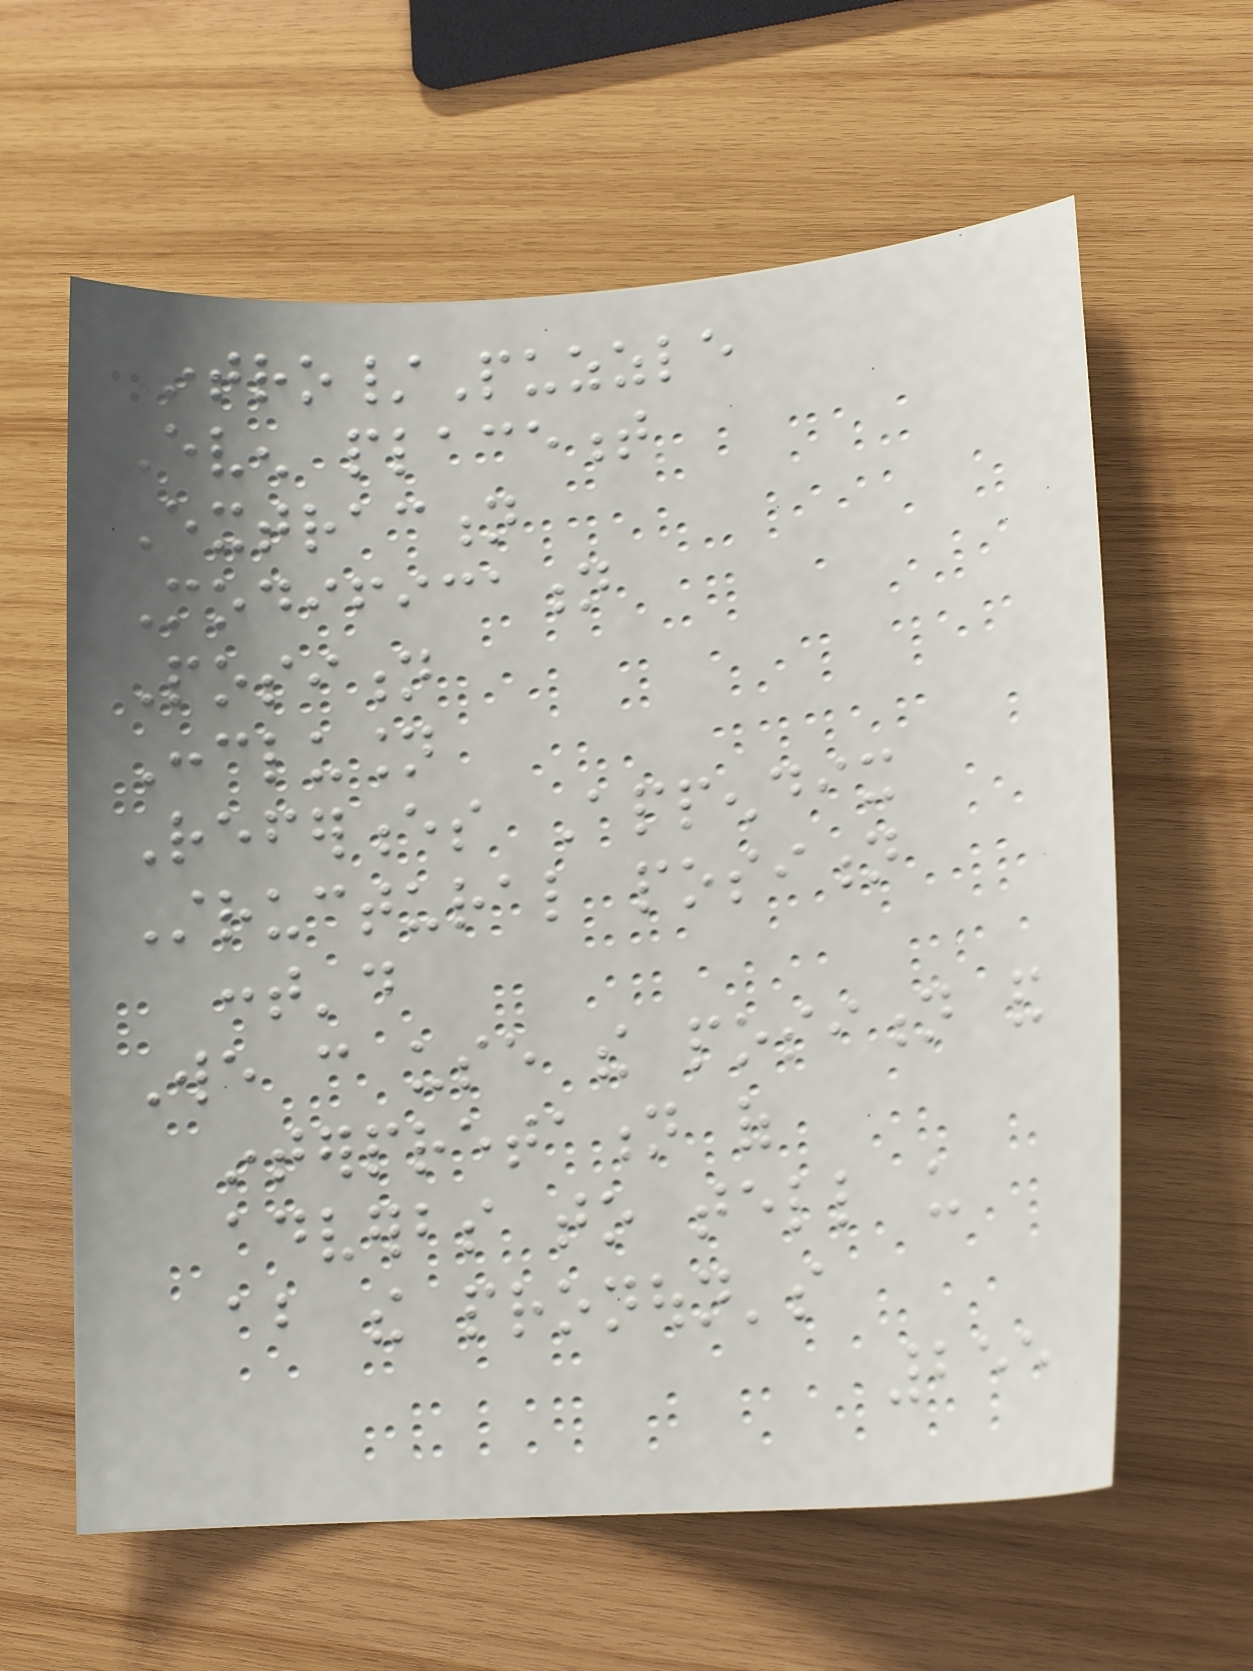Intro/Puzzle
Even placement
Extraction
Modification
Position
Conclusion
References Appendix
Structural position
cont'd
We can use the position and
interpretation of
adverbs to tell us
about the pronoun's
255
